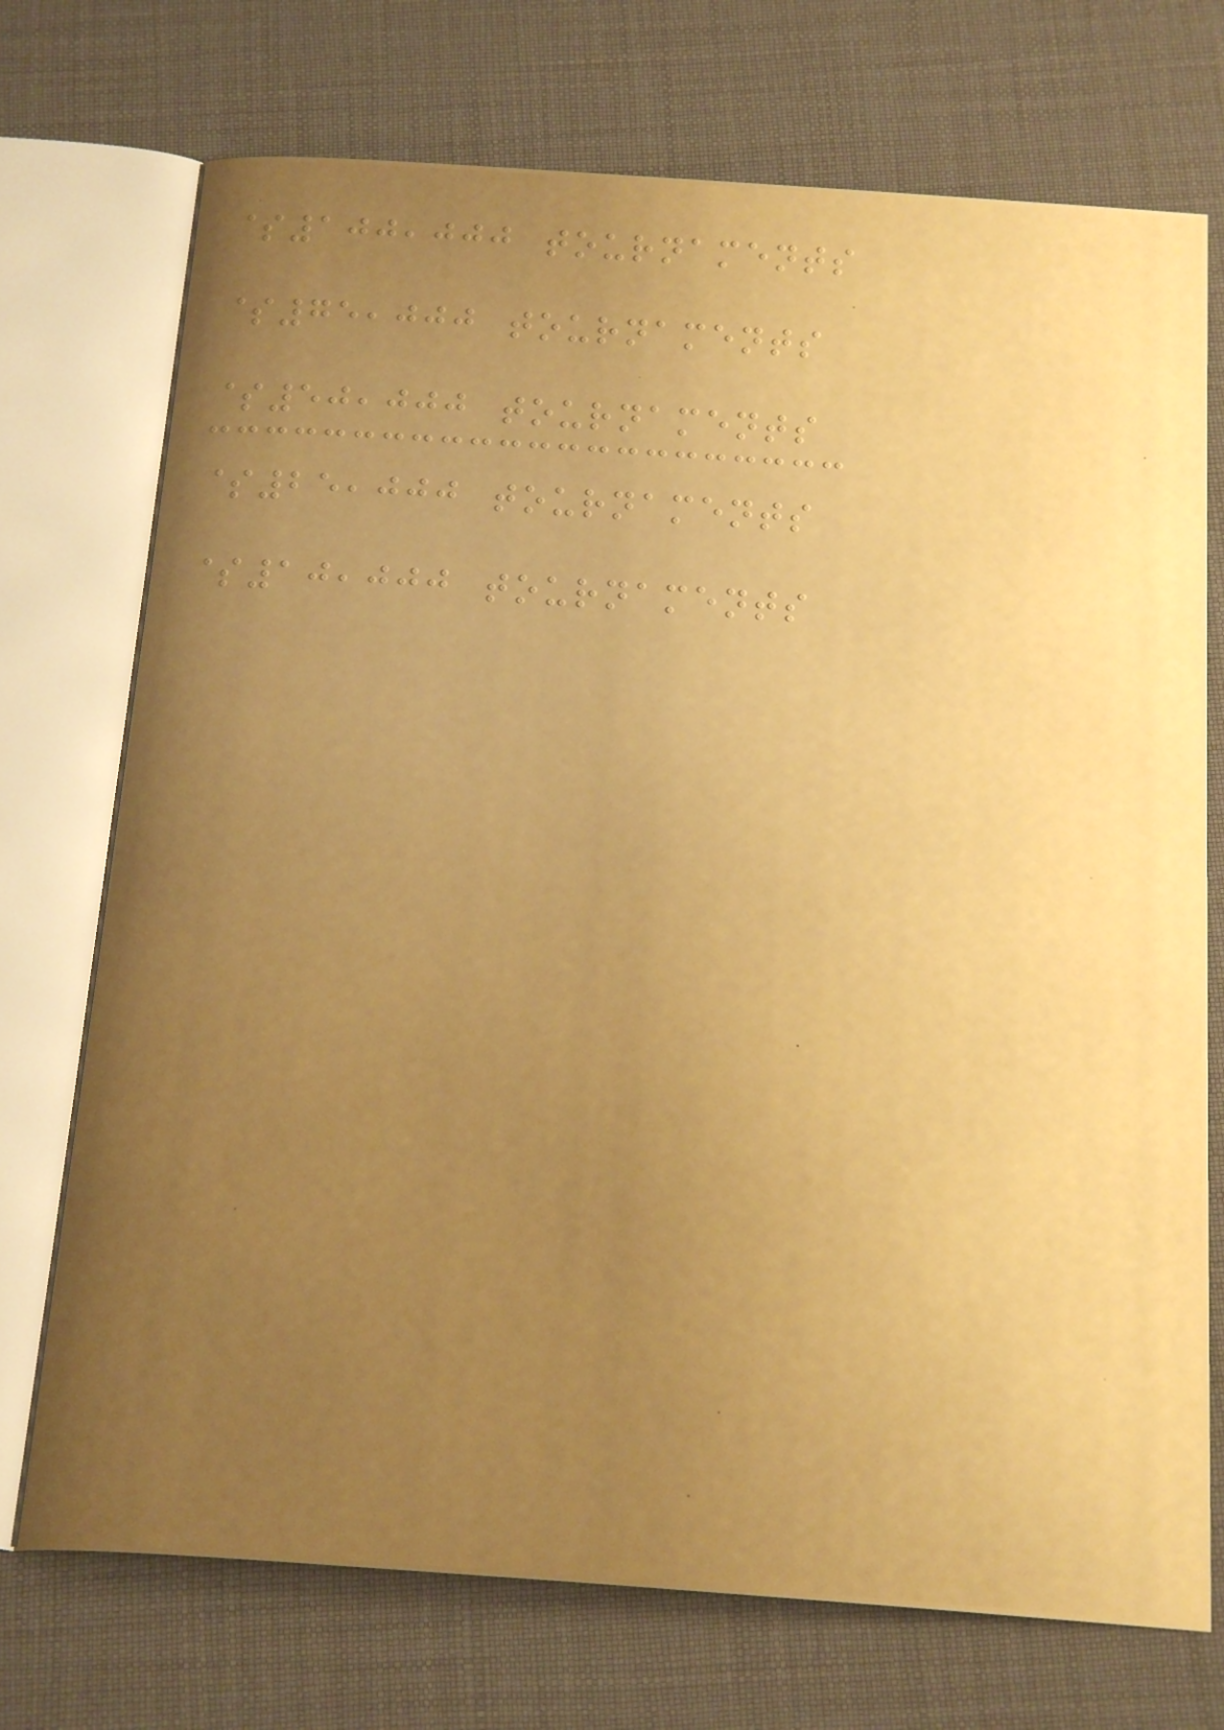$100,000 tournaments
$75,000 tournaments
$50,000 tournaments
$25,000 tournaments
$10,000 tournaments
